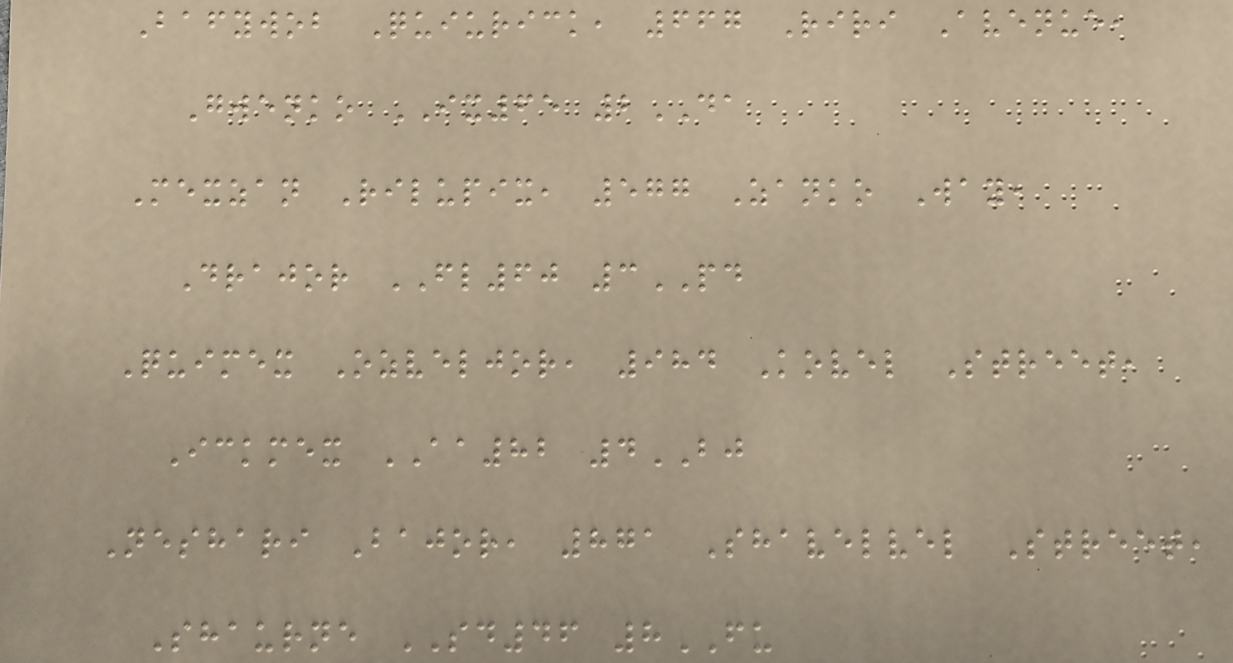Bafywob Quiurick, 667 Riri Avenue,
Gwenko IX65 2DA
Mexzan Rilupix, 577 Zanko Way,
Drajor FL60 3PD
Quimex Ozveljor, 984 Kovel Street,
Ickmex AA82 4BJ
Neshari Bajor, 871 Shavelvel Street,
Shaurne SD46 8FU
